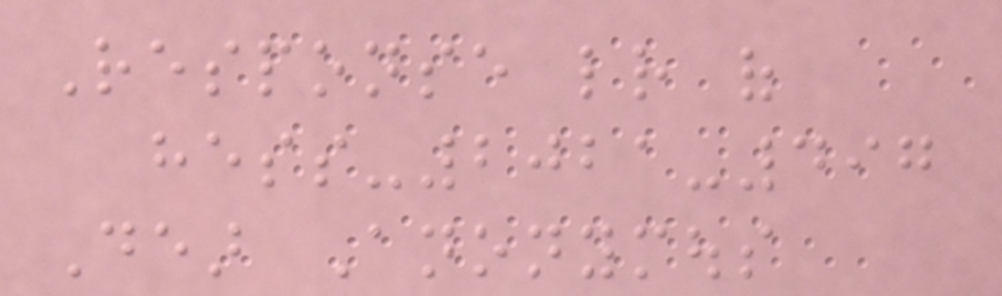Response letter of
hess-2021-497
Dear Anonymous
